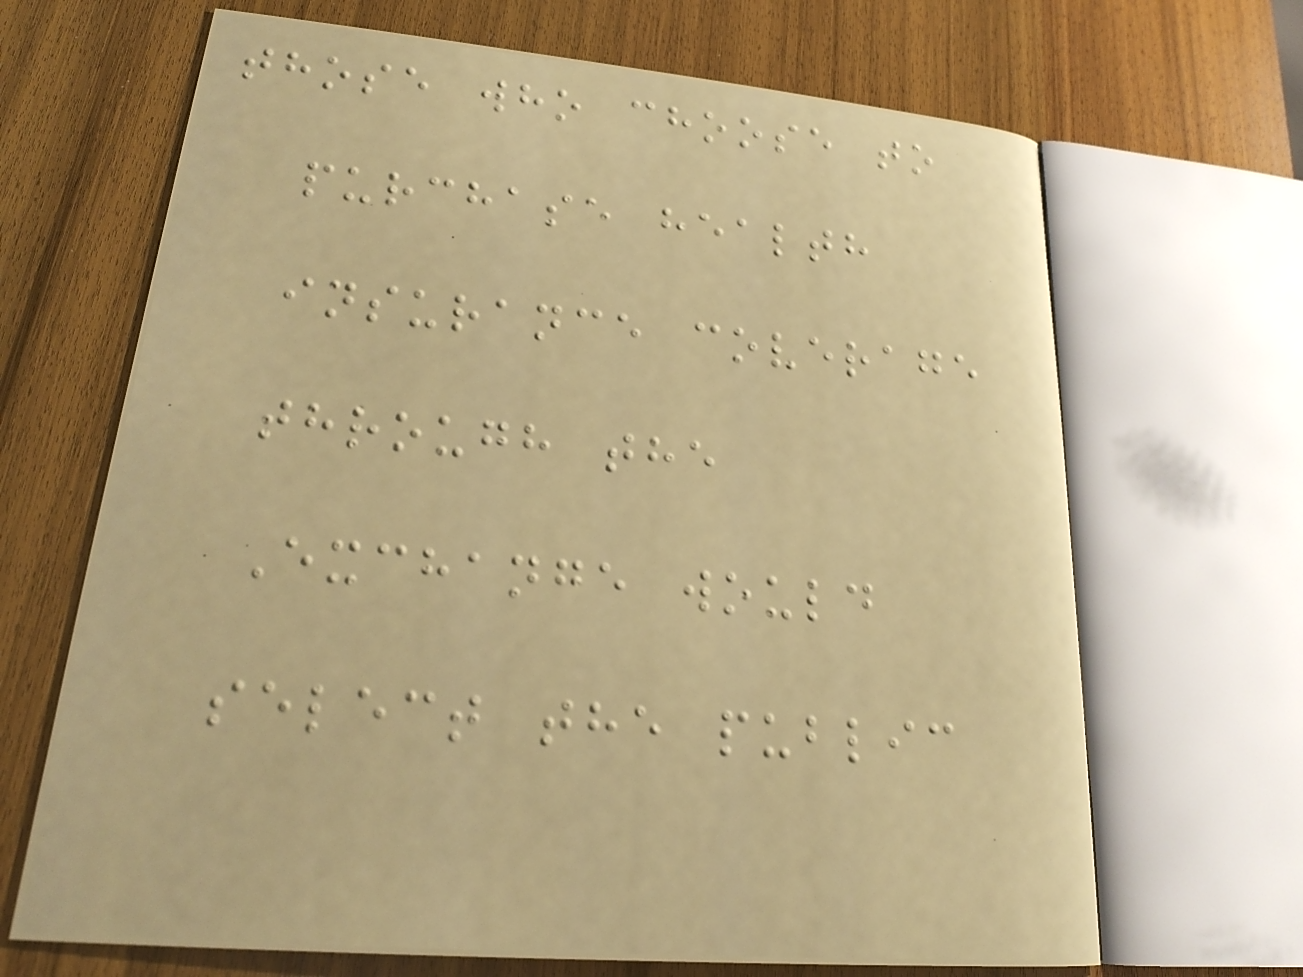those who choose to
purchase health
insurance coverage
through the
Exchange would
select the public
